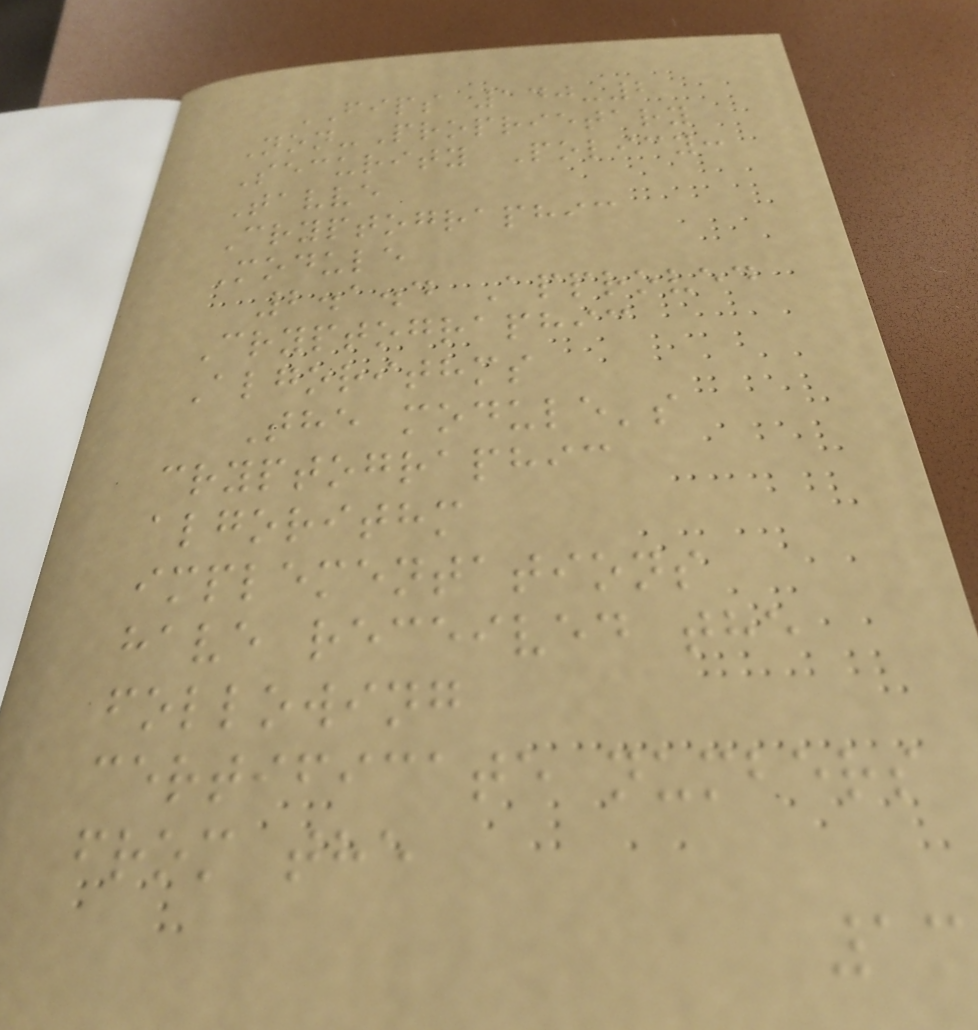FIPS 140-2
Non-Proprietary
Security Policy:
Tavve
Cryptographic
Module
2.1.4 Approved
Cryptographic
Algorithms
The module's
cryptographic
algorithm
implementations
have received the
following
certificate numbers
from the
13
